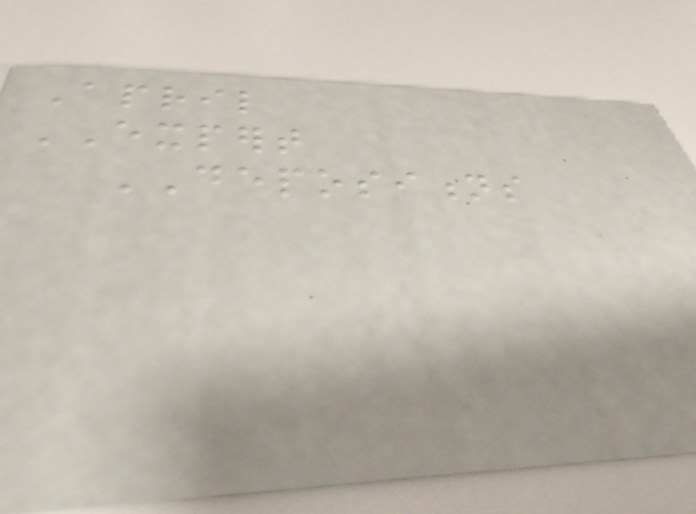April
EXPERT
DEPOSITIONS
